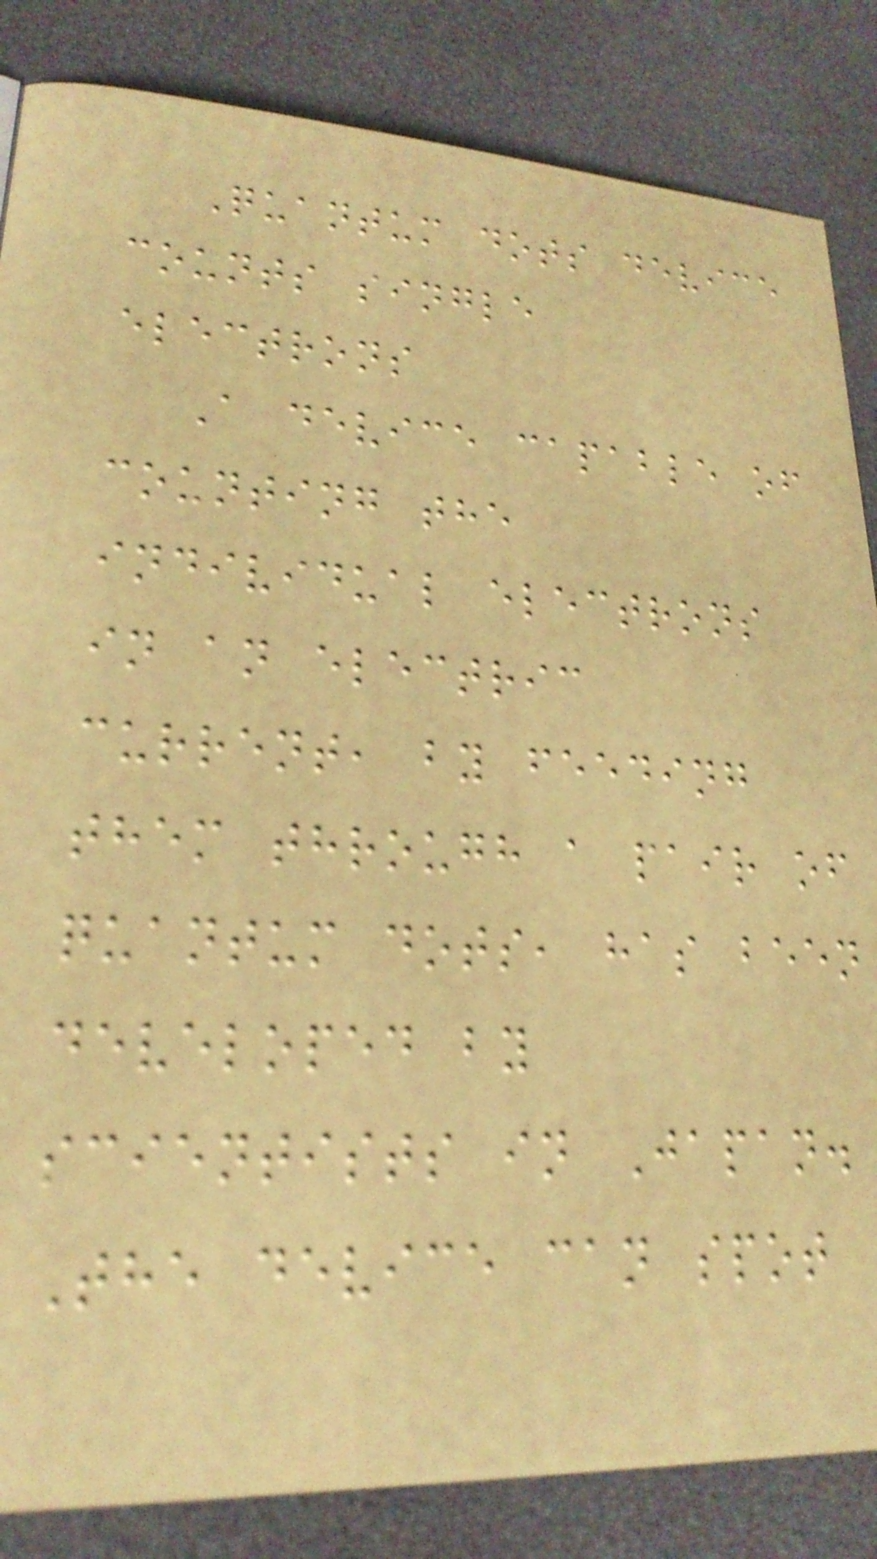Quantum dots device
counts single
electrons
A device capable of
counting the
individual electrons
in an electric
current, by feeding
them through a pair of
quantum dots, has been
developed by
scientists in Japan.
The device can spot
